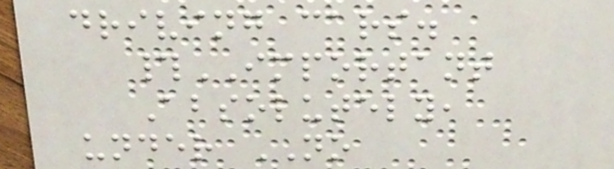driving cars.
#IMPORTANT
Absolutely,
under NO
